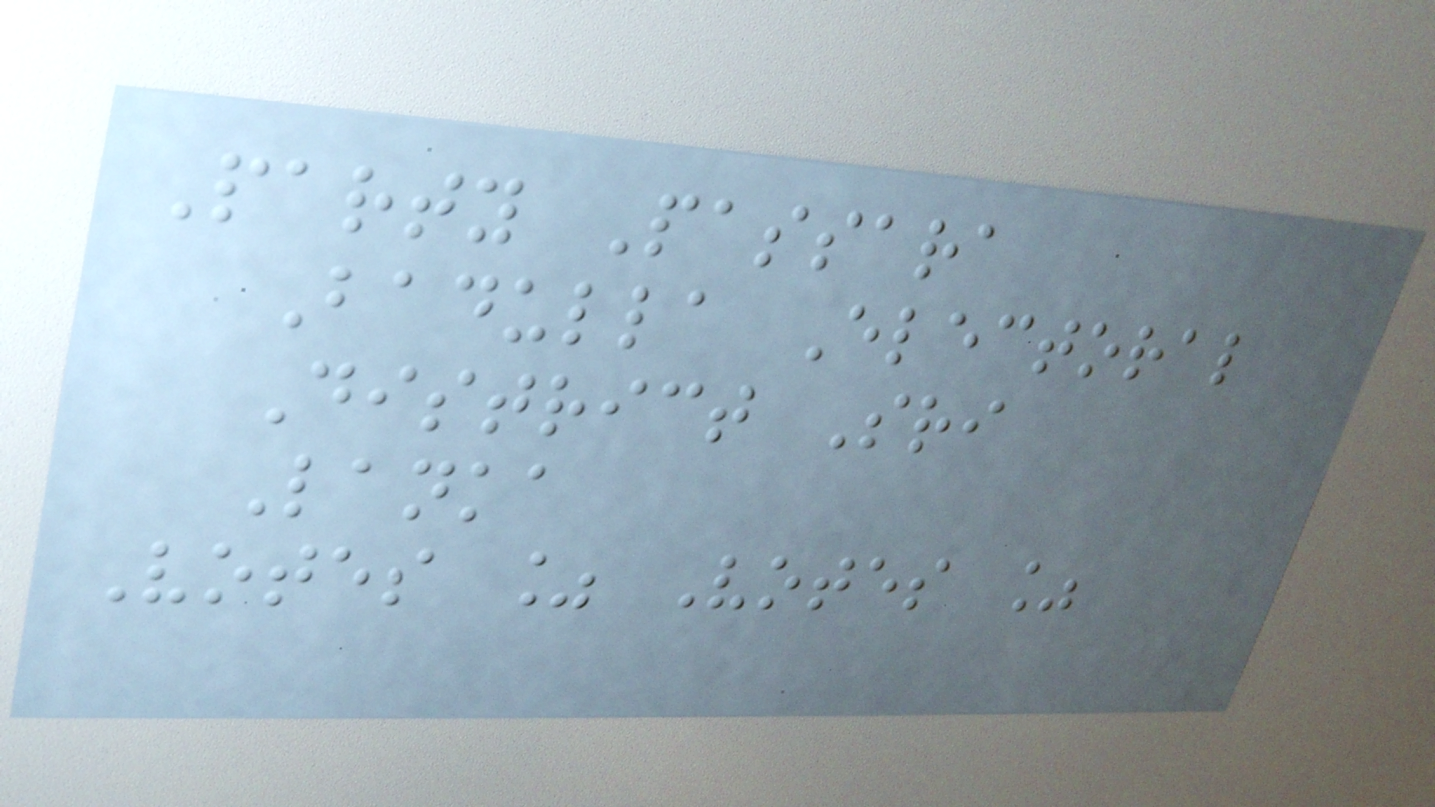Party Passara
Badulla Electoral
District Sri
Lanka
Votes % Votes %
